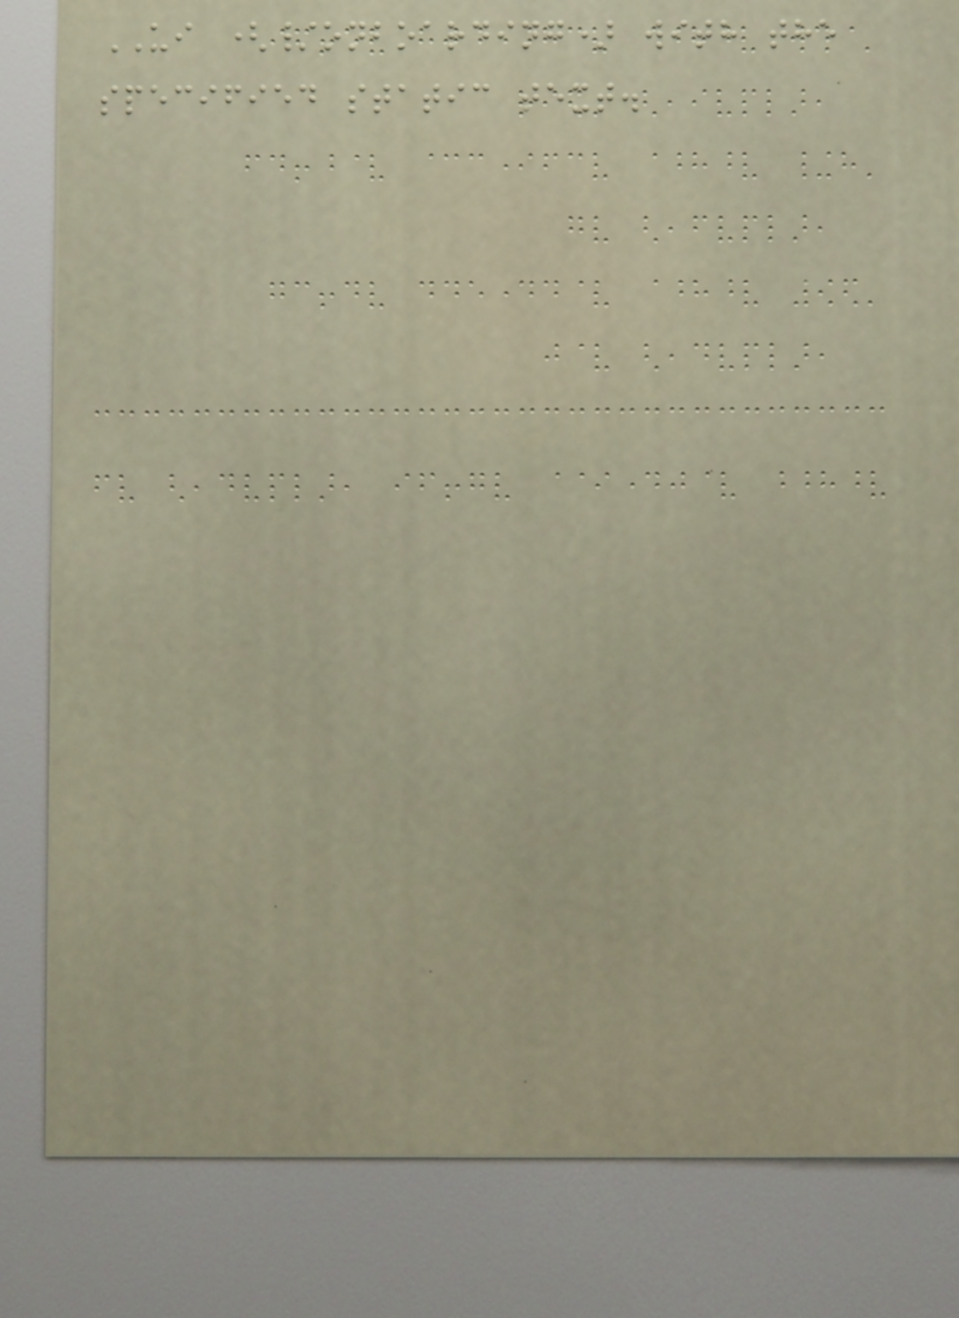UI (/onboarding) with the
specified static text.
